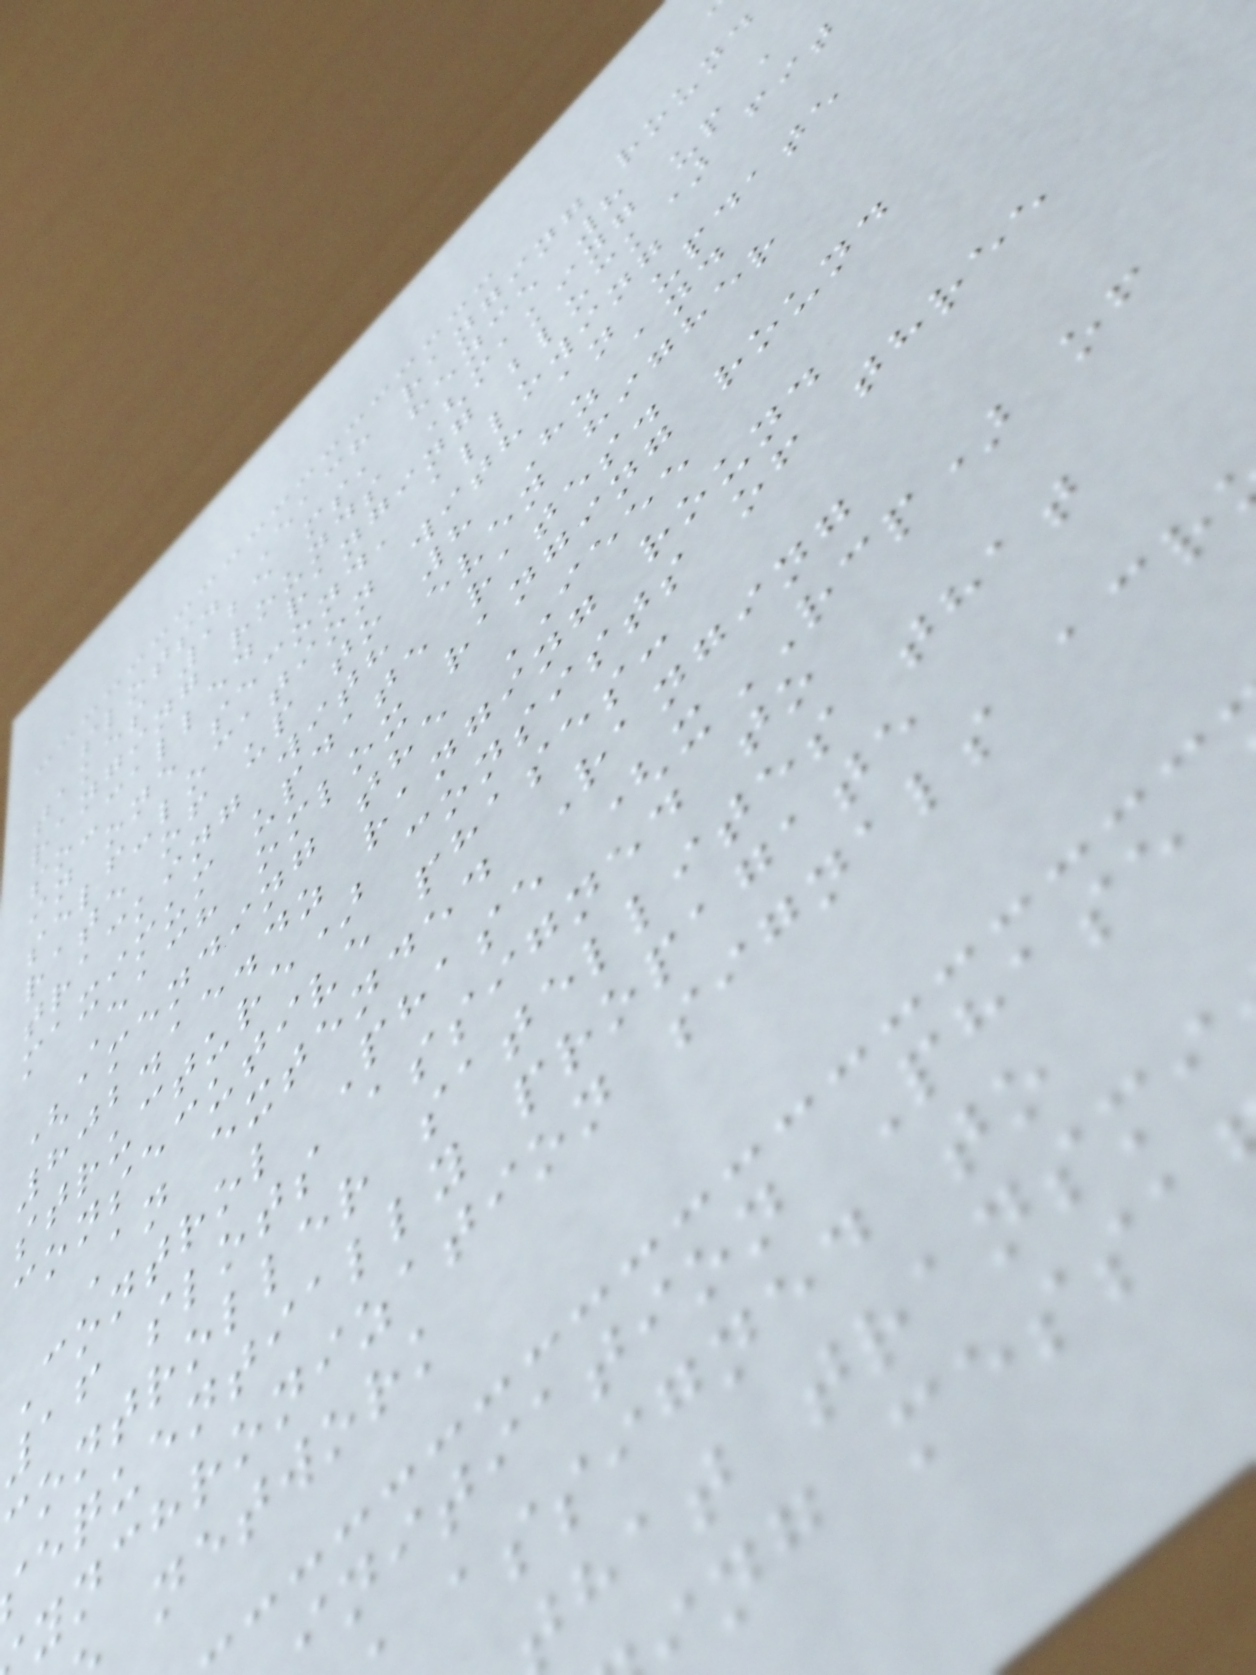slots. Each ranging round
takes 125 ms, hence 8
ranging rounds (making up a
so-called ranging block) fit
in one second, allowing
self-location with an update
rate of up to 8 Hz and
tracking with even higher
maximum update rates.
Each omlox ranging round
(amending the IEEE
802.15.4z ranging round
structure) consists of three
consecutive phases:
An extended Ranging
Control Phase (xRCP) of
16 slots assigned to
controller satellites that
equentially propagate
ynchronization signals acr
network
initiation Phase
assigned to
hat transmi
ng messa
